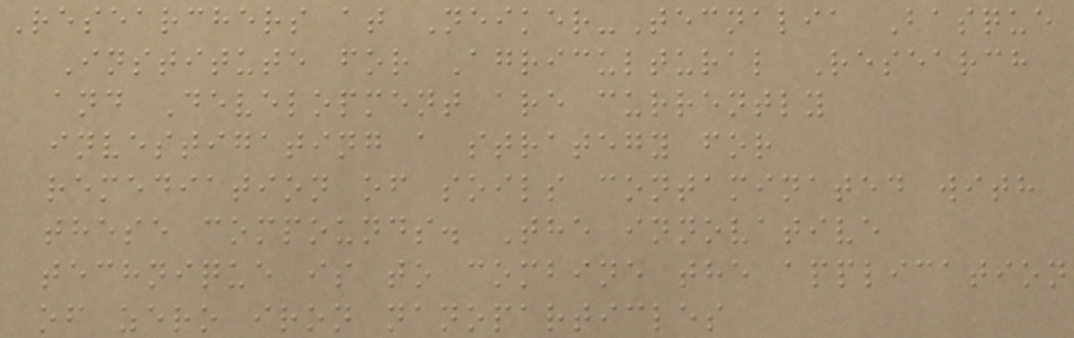Researchers at Neiker-Tecnalia Basque
Institute for Agricultural Research
and Development are currently
investigating a strategy for
remediation of soils contaminated with
these compounds. The innovative
technique is to combine the application
of zero iron nanoparticles
